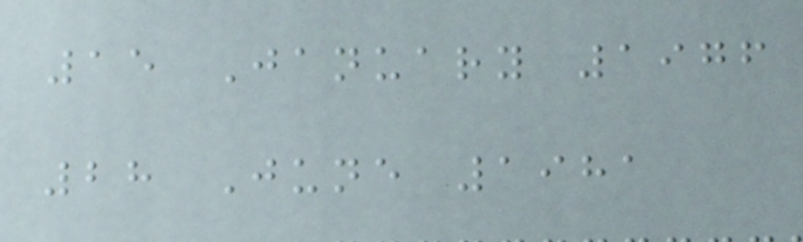15 January 1976
28 June 1981
